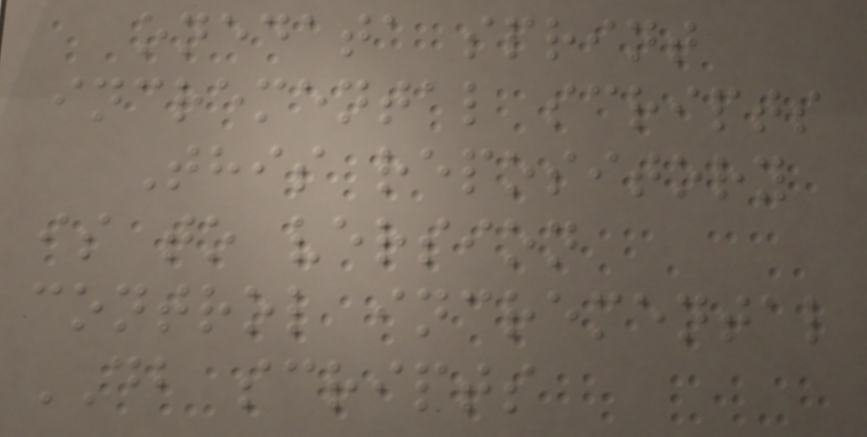onedata sprint
incremental scripts
This repository
is to version
control incremental
DB scripts
